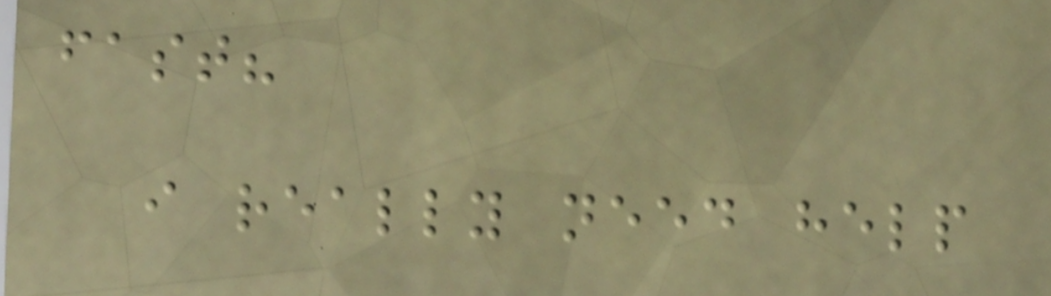fast?
i really need help
